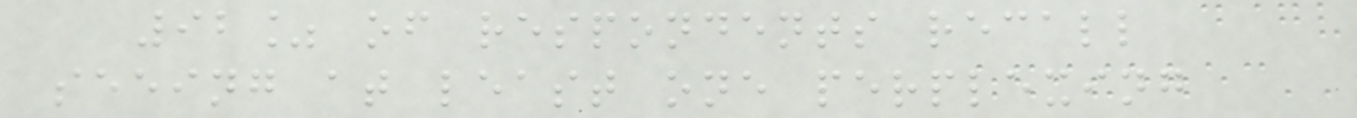92% of respondents recall
seeing at least one perplexing
